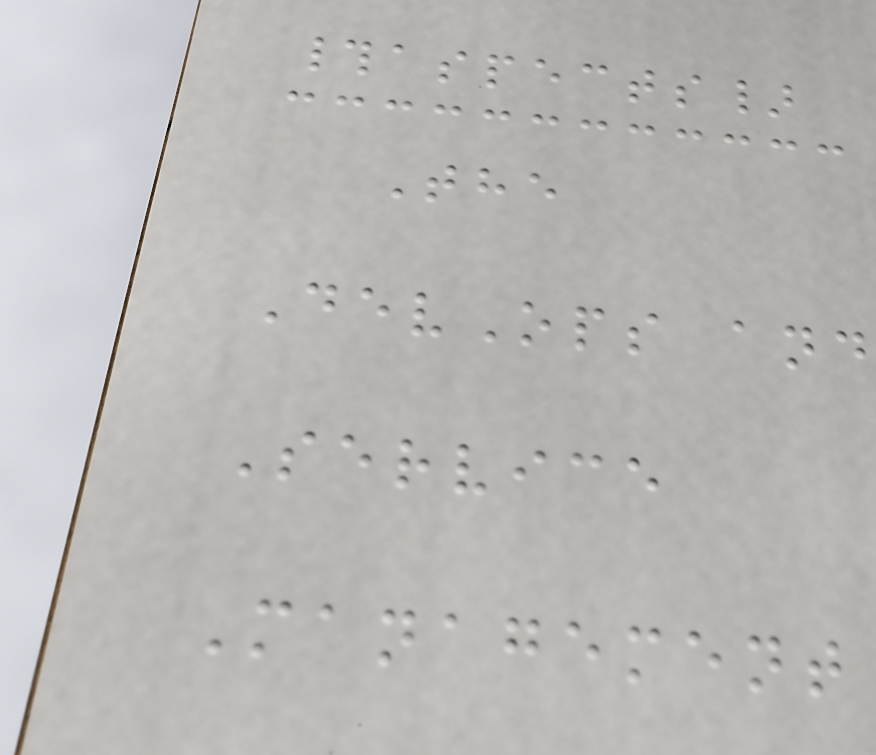#aspects}
The
DevOps and
Service
Management
